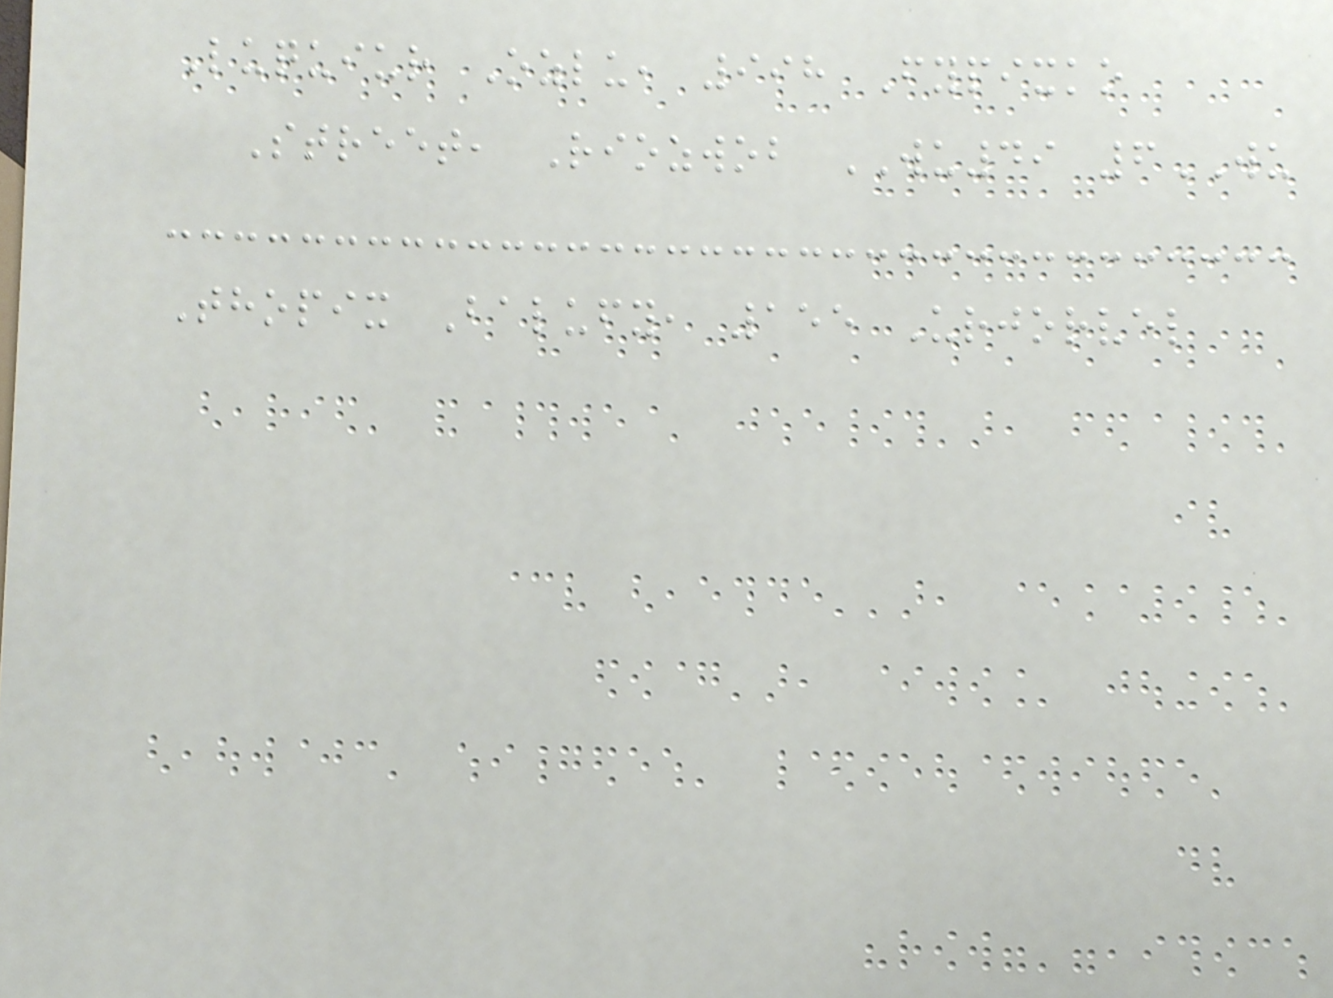Luquiur Ozlu, 998 Fypixko
Street, Riozwob WU49 6WU
Thopix Balufy, 155 Urjorvel
